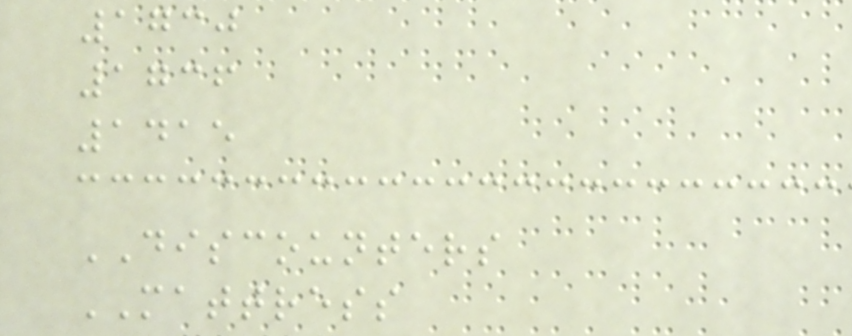1730
1736
1415
DISCOUNTERS
MATTRESS
